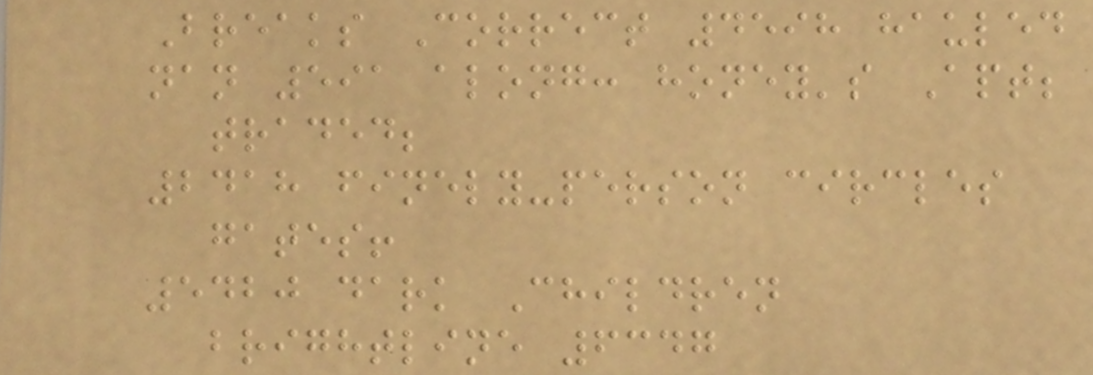Breaks Correct 4598 hauled
nan 591 along: honey's Apt;
traded;
2418 finely-person circles
gates!
5420 dark Children
brightline 6347
